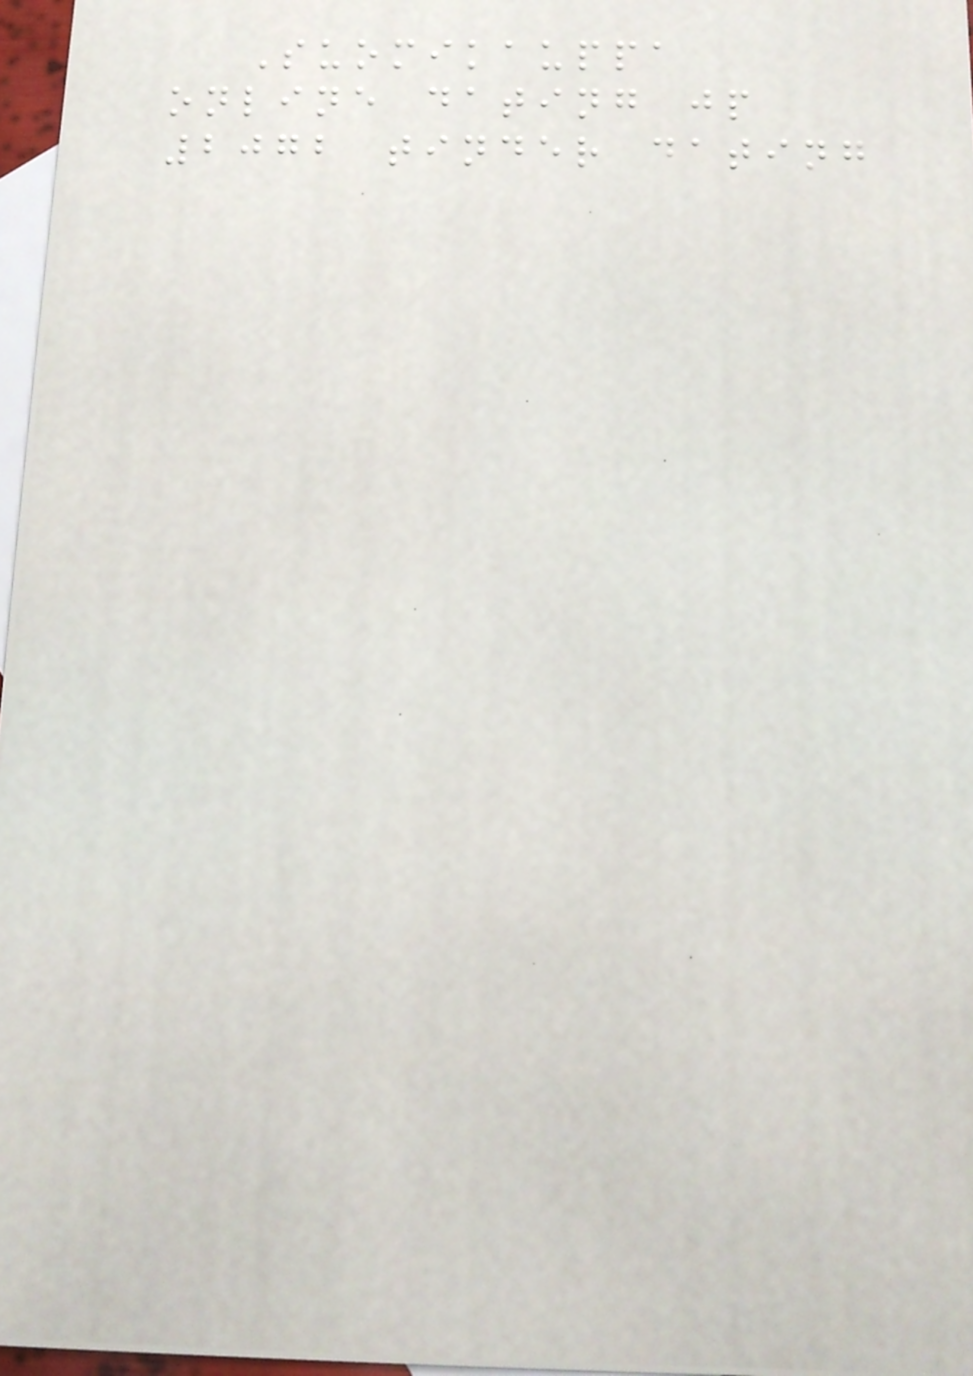Suomikauppa
online dating jp
2072 tinder dating
